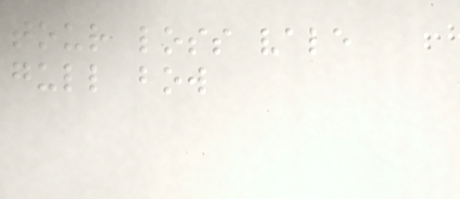tour loss vale
gull bow
